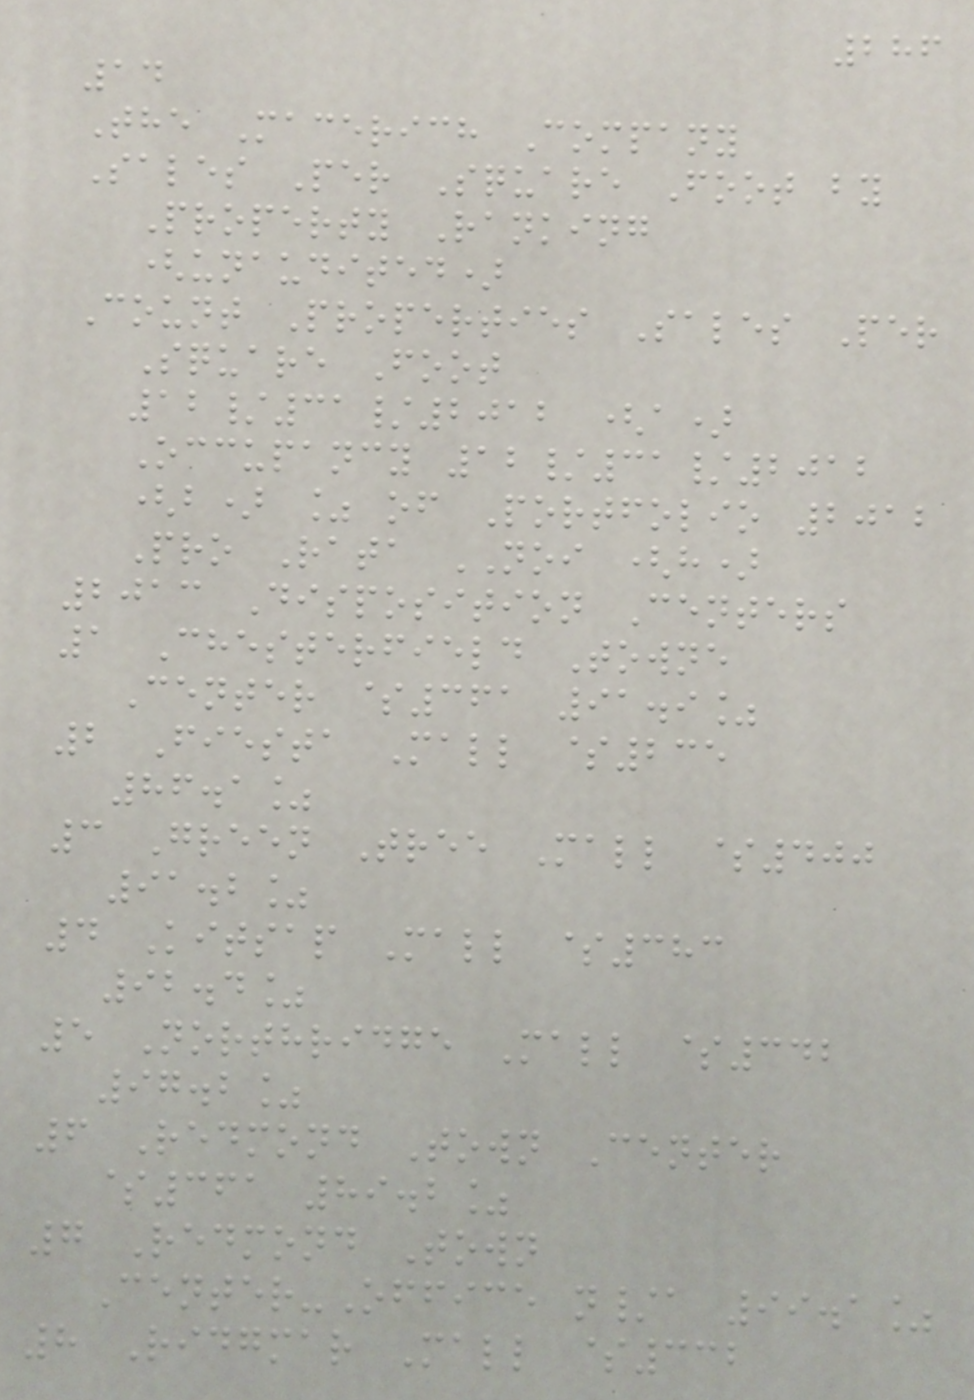286
14
The Macerich Company
Sales Per Square Foot by
Property Ranking
(unaudited)
Count Properties Sales Per
Square Foot
12/31/2012 (a)
Occupancy 12/31/2012
(b) % of Portfolio 2012
Pro Rata NOI (h)
2013 Disposition Centers
1 Chesterfield Towne
Center $361 91.9%
2 Fiesta Mall $235
86.1%
3 Green Tree Mall $400
91.2%
4 Kitsap Mall $383
92.4%
5 Northridge Mall $342
97.2%
6 Redmond Town Center
$361 89.2%
7 Redmond Town
Center-Office n/a 99.1%
8 Ridgmar Mall $332
